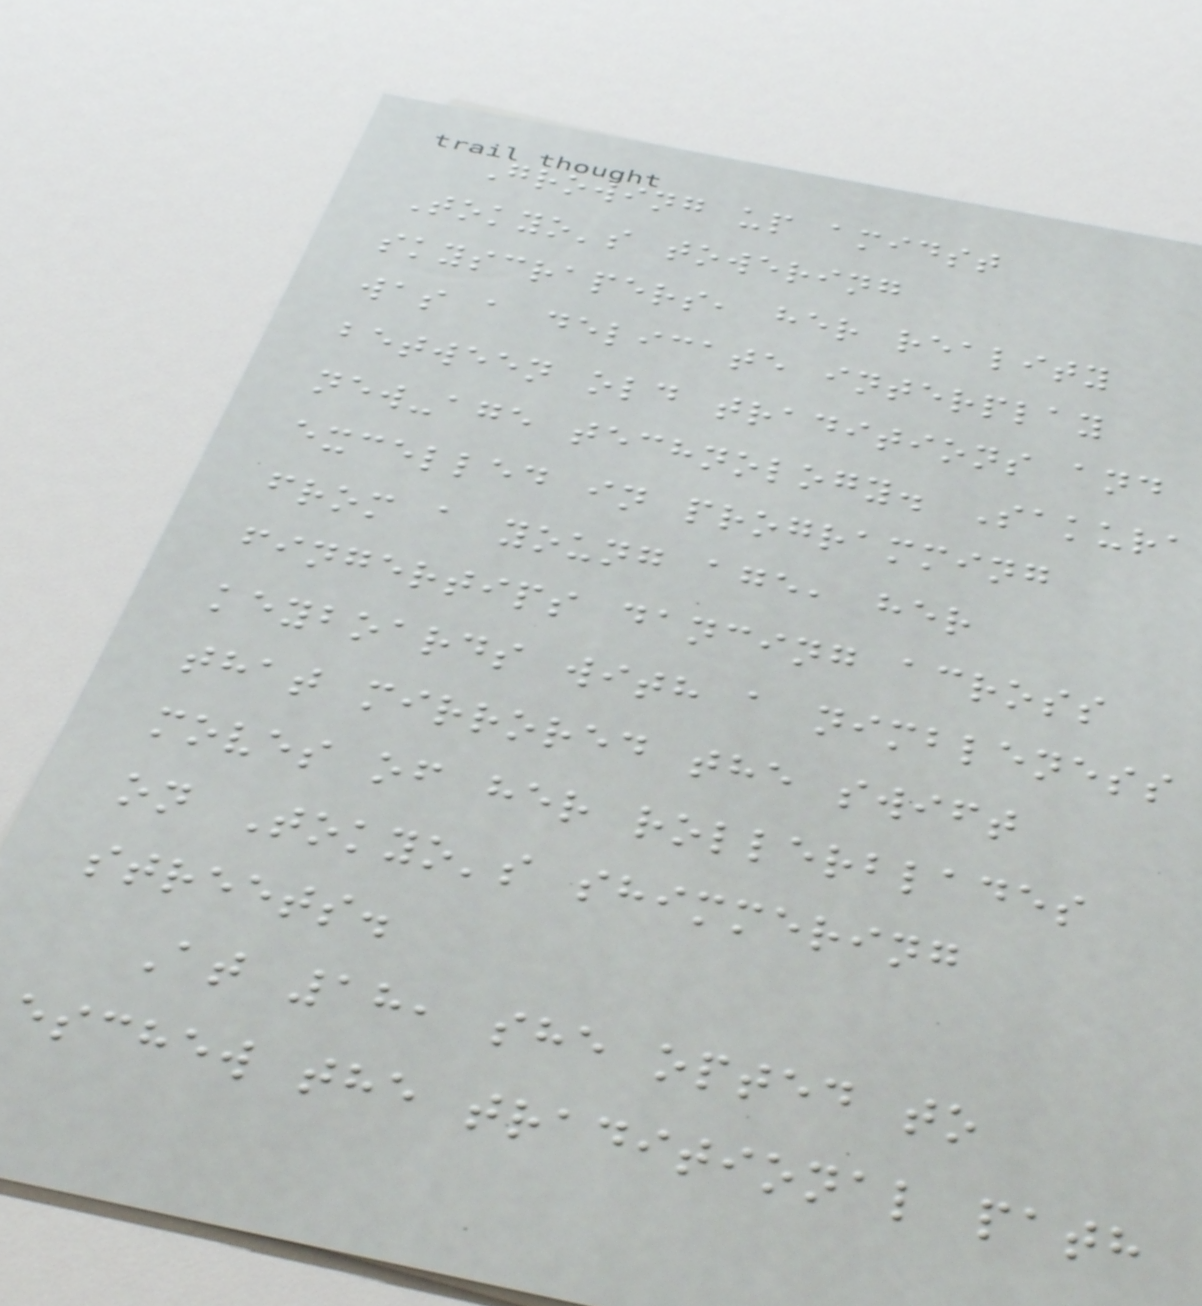Growing up amidst
Tokyo's towering
skyscrapers, her reality
was a delicate interplay
between old traditions and
new-age technology. Sakura
excelled in programming
from a young age, her
fingertips dancing across
keyboards with a nimbleness
that mirrored the swift
moves of her rollerblades
on Tokyo's shimmering
streets.
At 18, she opted to
eschew the traditional path
